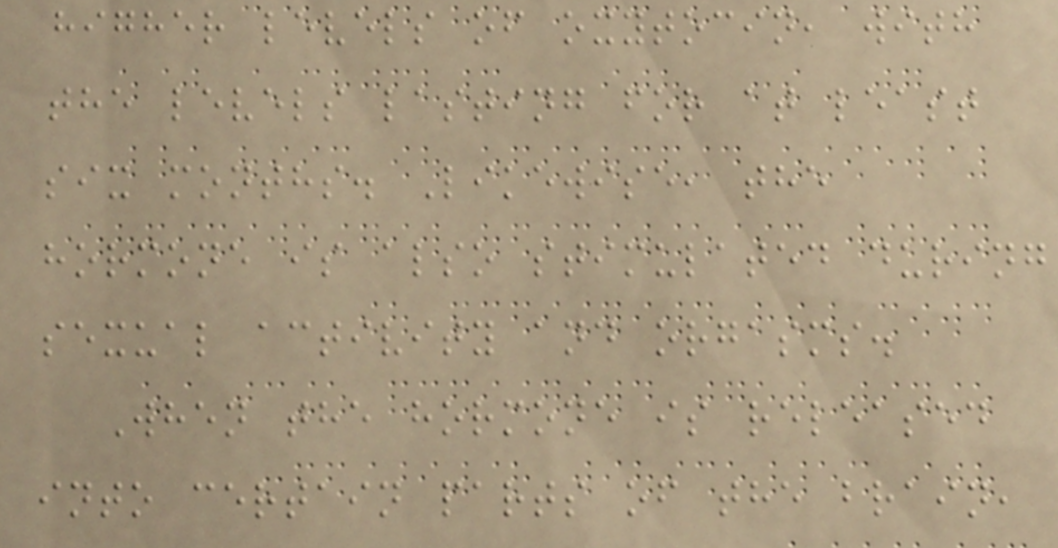higher levels of oxytocin, with
the levels lasting for at least
six months. Likewise, the
hormone is also stimulated during
sexual activity and orgasms.
When the hormone is released
into certain parts of the brain,
